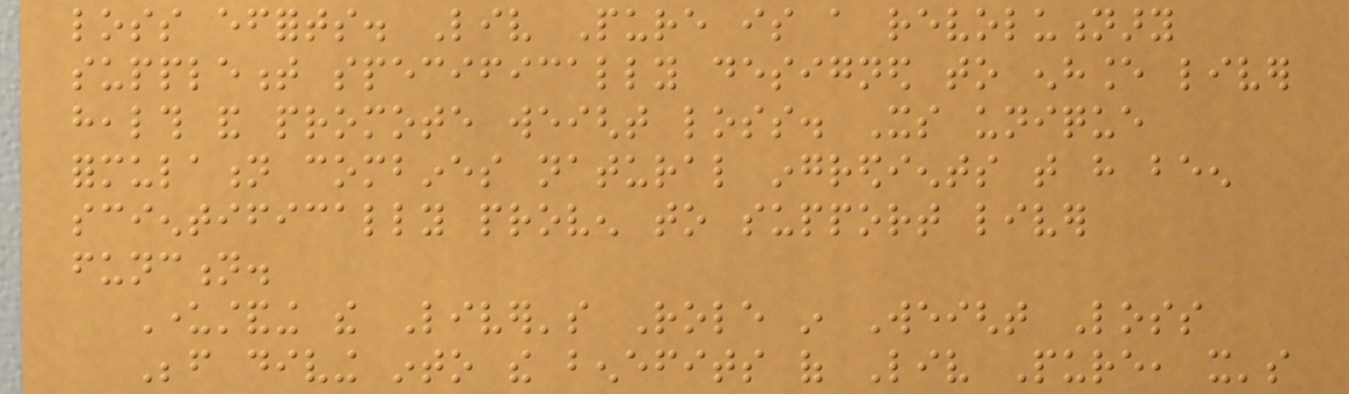loss efforts. Liv Pure is a revolutionary
supplement specifically designed to enhance liver
health and promote weight loss. Its unique
formulation combines natural ingredients that have been
scientifically proven to support liver
function.
Understanding the Liver's Role in Weight Loss
Before diving into the benefits of Liv Pure, it's
